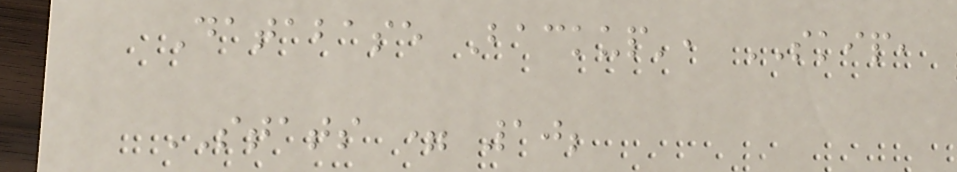Database Backup', SKIP,
STATS = 10;
